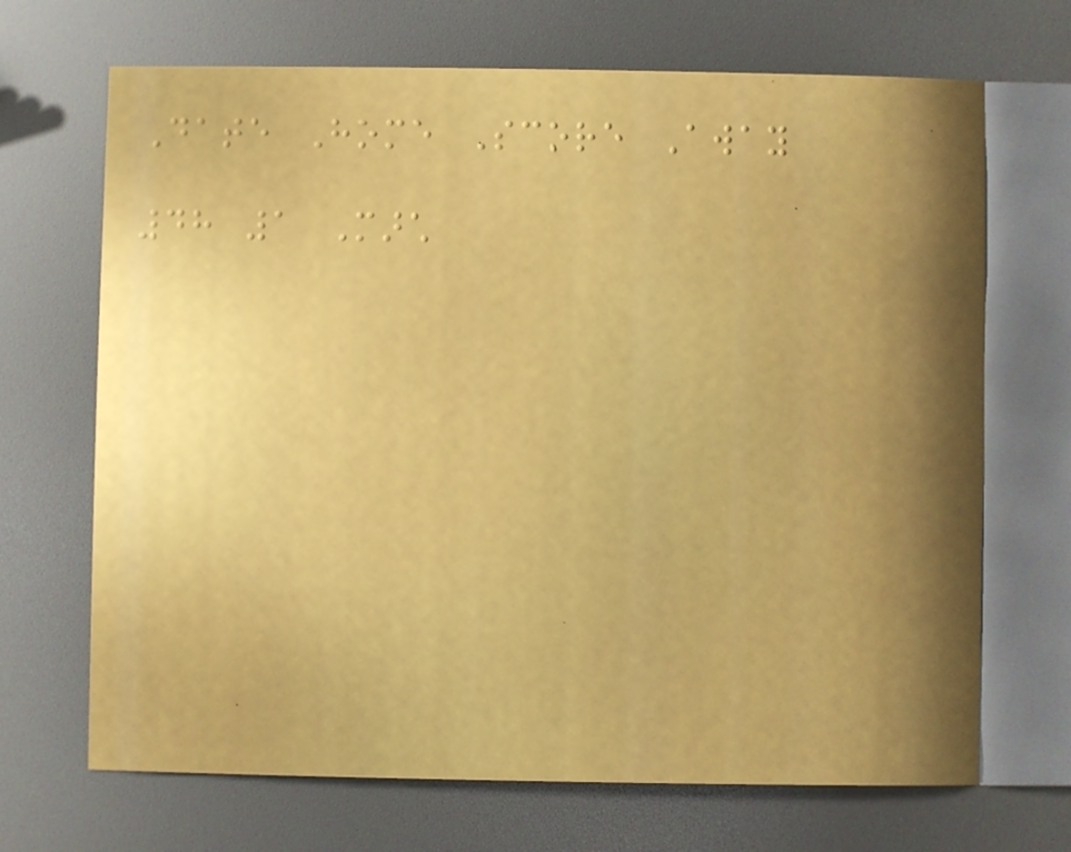Date Home Score Away
48 1 March
